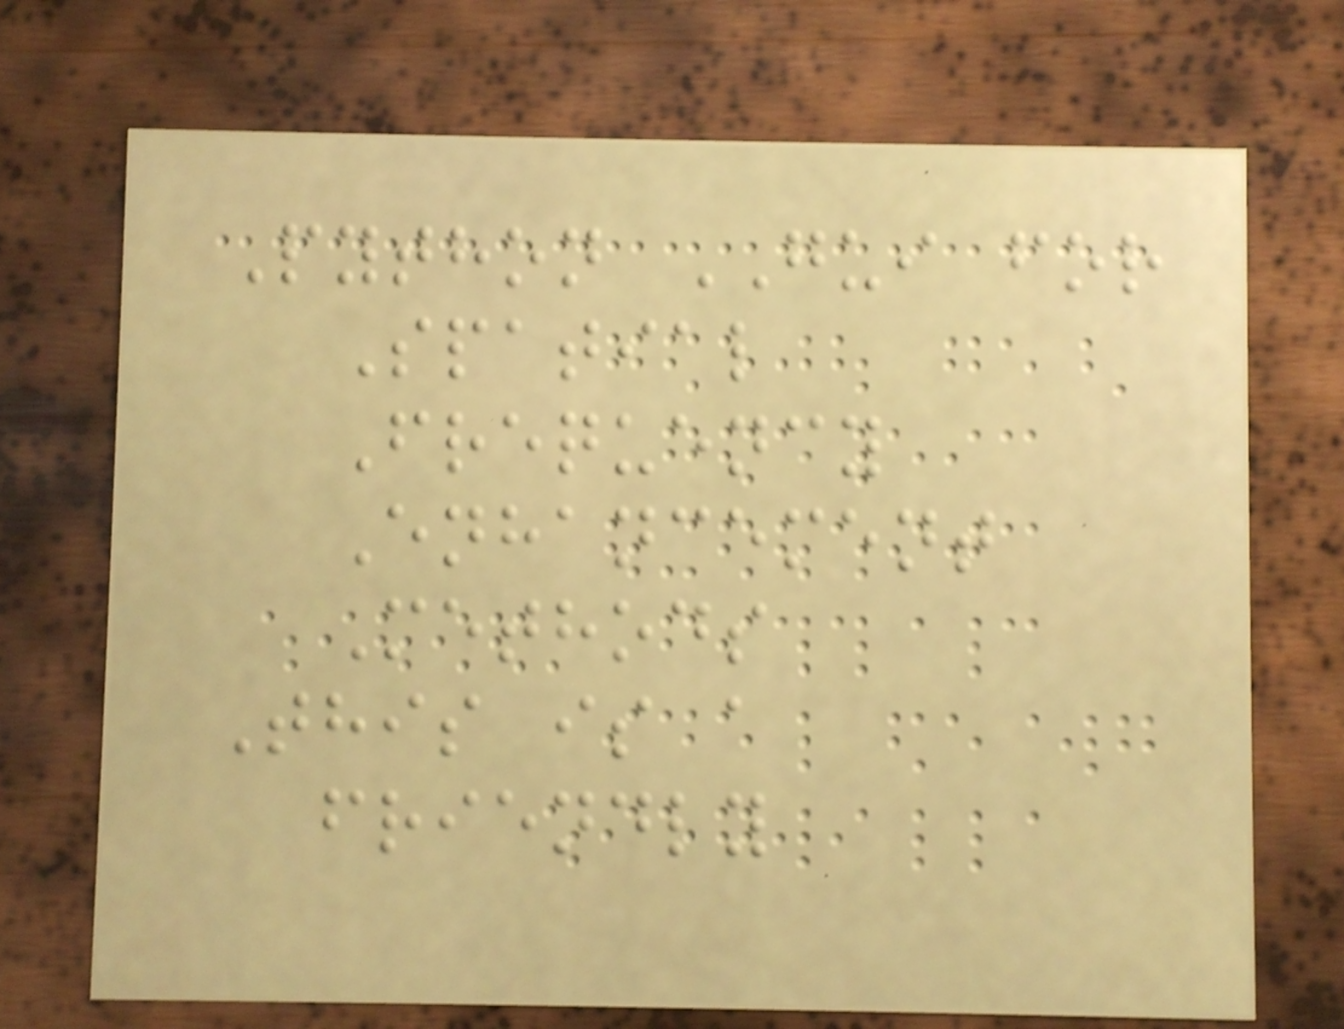Python GUI for
Spatial
Frequency
Enhancement
Methods
This is a
friendly
